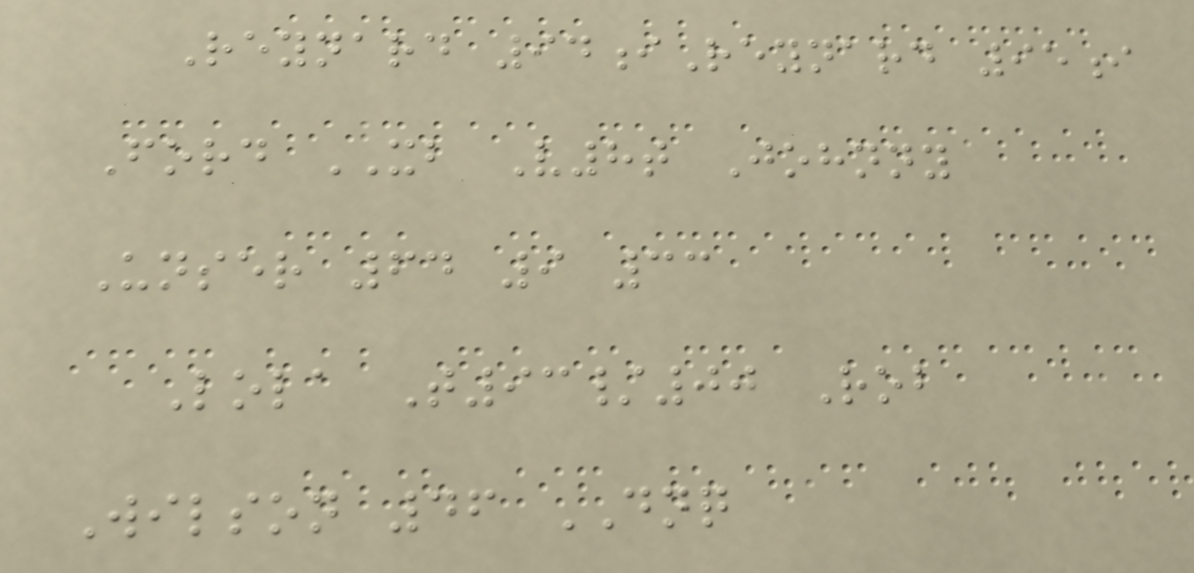Reynard 94iReynard 95i
Ford XB V8t Johnny
Unser 64 9 33
Lola T93/00 Rob
Wilson 46 DNQ
